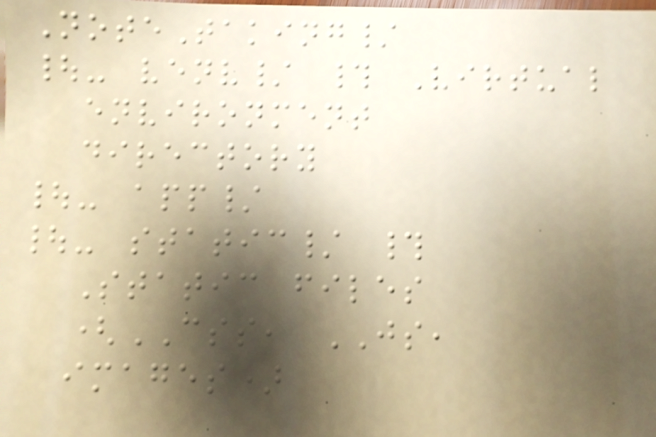NoteTaking/
|- venv/ # Virtual
environment
directory
|- app/
|- static/ #
Static files
(CSS, JS,
images)
